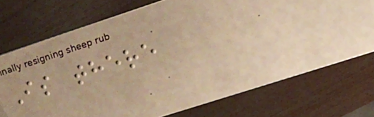Is there
